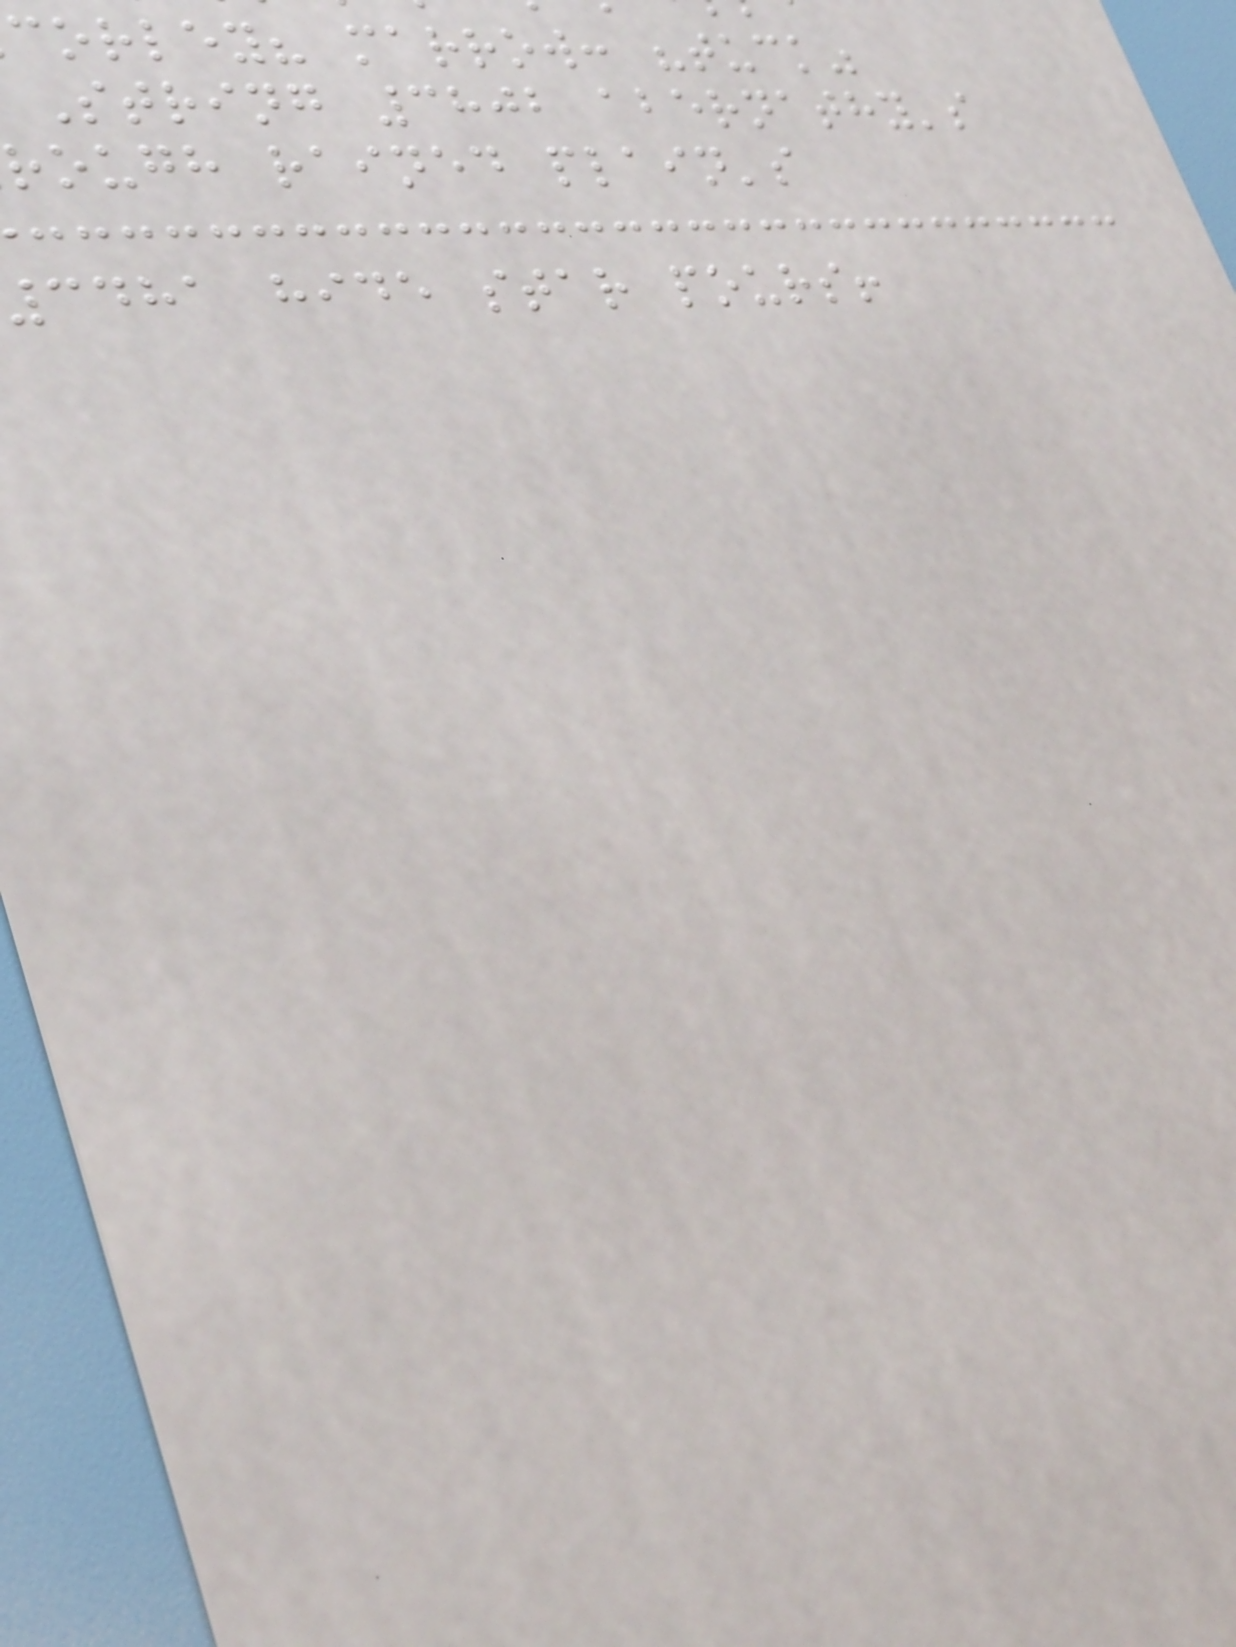corley? marrow: "tuck"
String 3802 abernathy's
rough rained plain's
cdha hide star pours!
